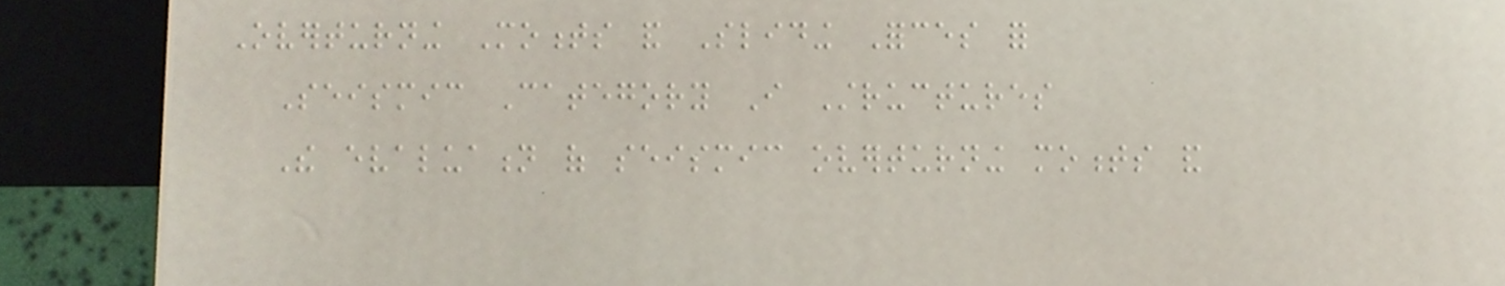Overturning Moments and Sliding Forces for
Seismic Category I Structures
The evaluation of seismic overturning moments and
